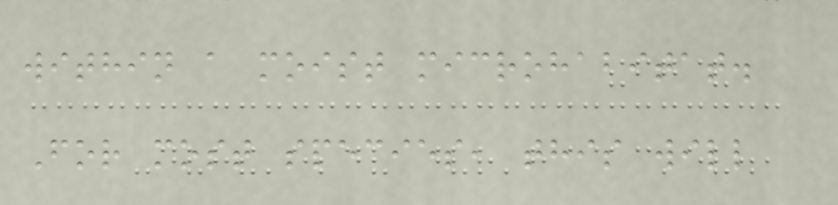within a moist microhabitat.
For most species, this will
